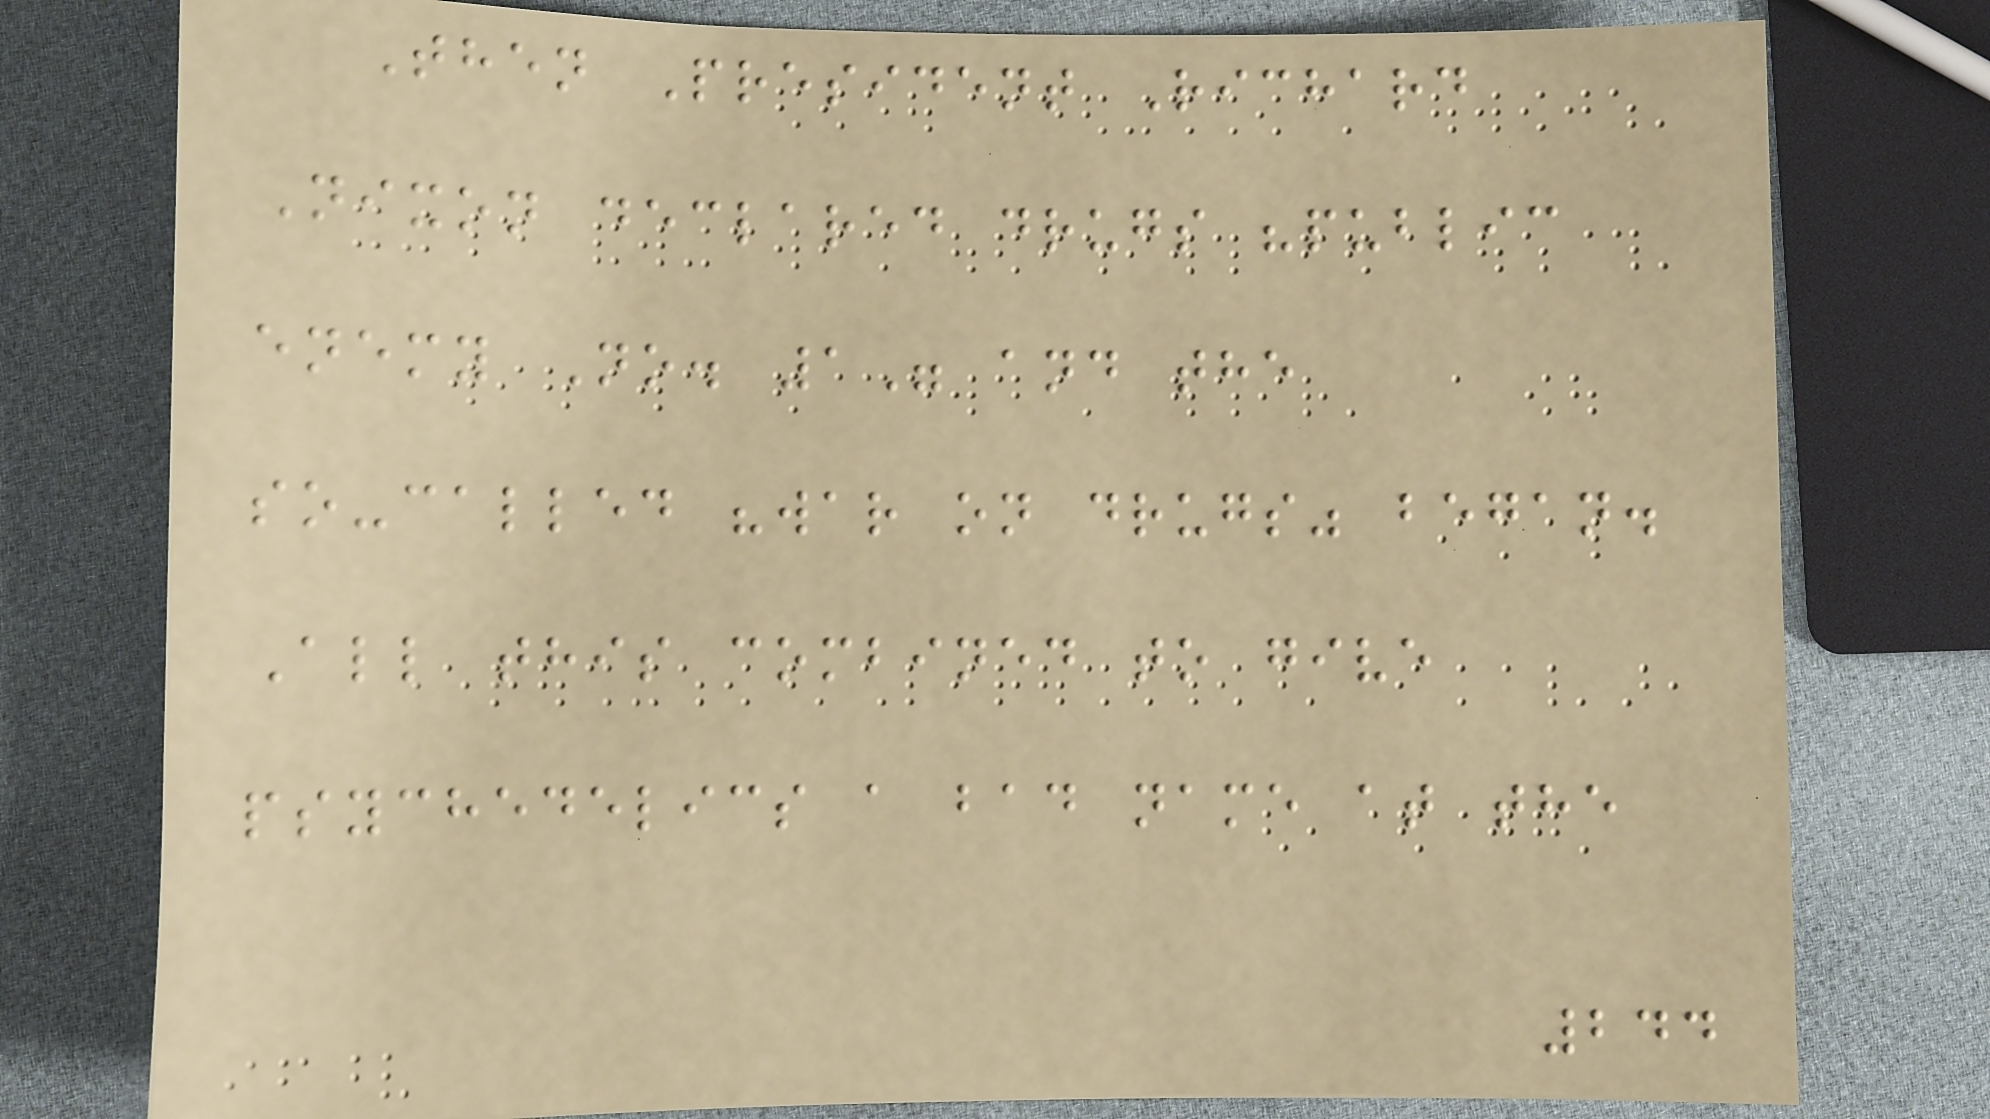Then President Richard
Nixon declared drugs "public
enemy No. 1" and the
so-called "war on drugs" began.
All this combined to give
psychedelics a bad name at the
244
